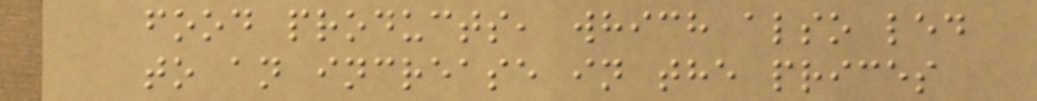food products, which also led
to an increase in the prices
